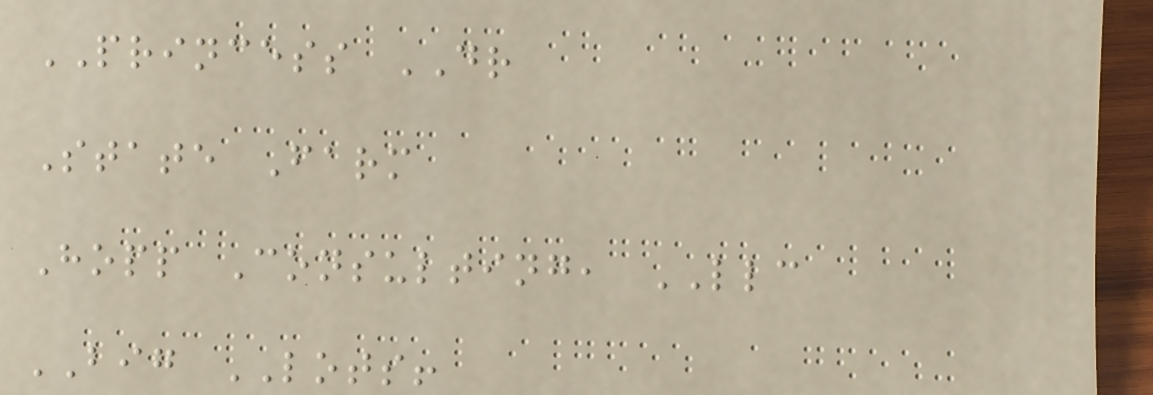PRINCESS DR
State Farm
Hopp Consulting, LLC
BIG LOTS!
